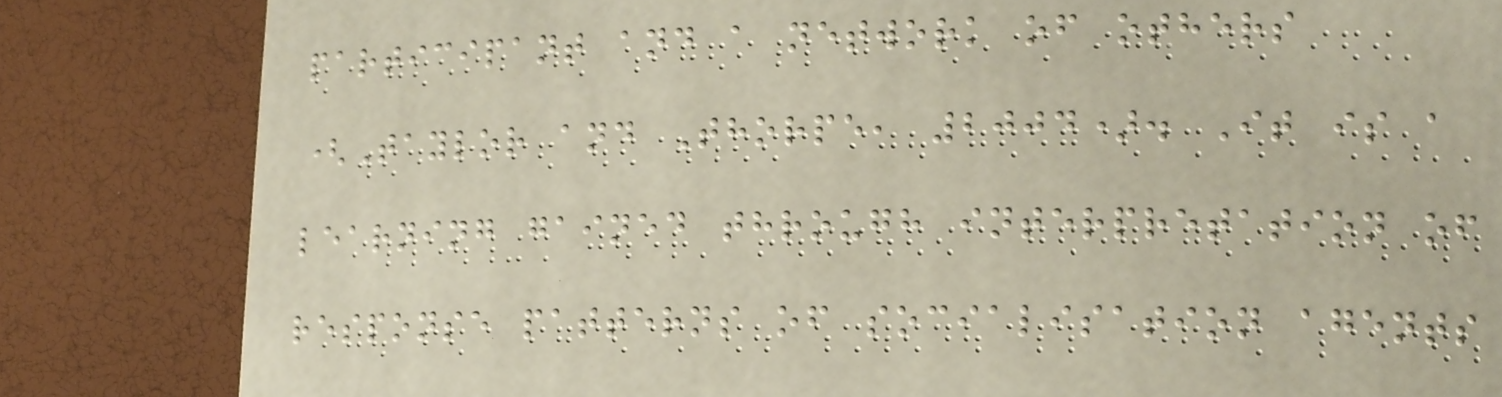participant and a network of others
(Taylor and Thorpe, 2004). It is a
learning gained through interpretation of
response patterns of socialisation agents
